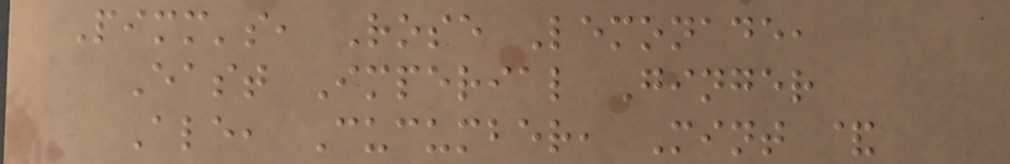Pimm's, Rose Lemonade,
East Imperial Ginger
Ale, Cucumber, Mint &
